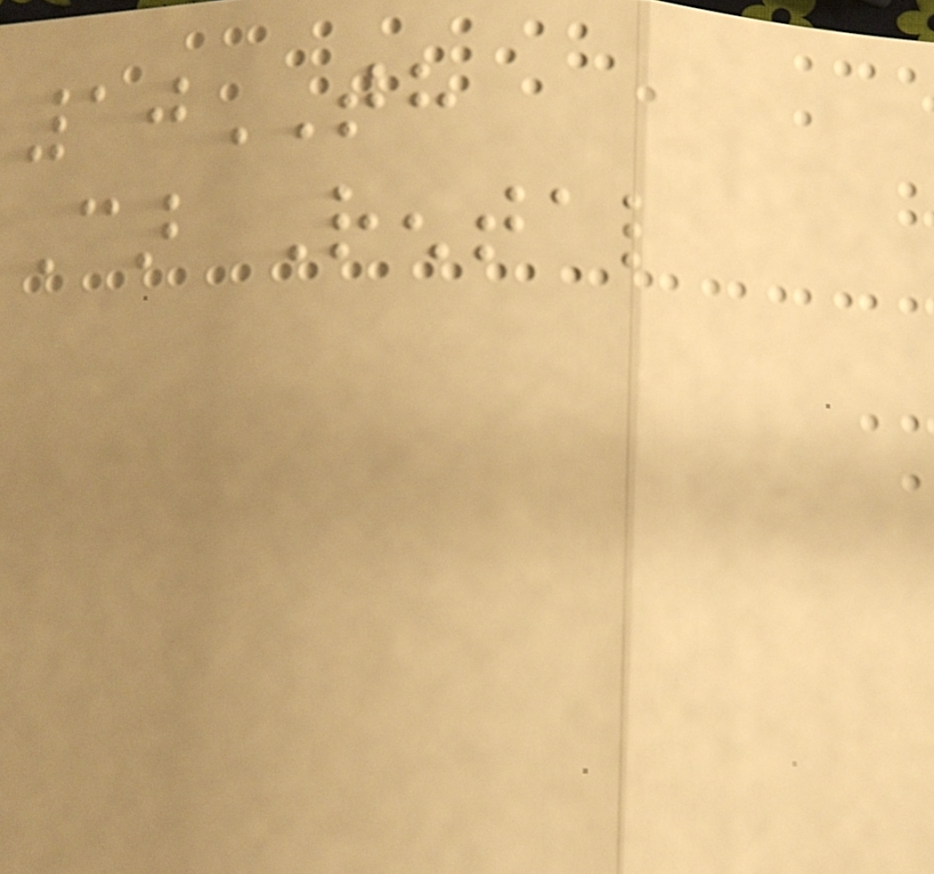10TH
Car Rental
